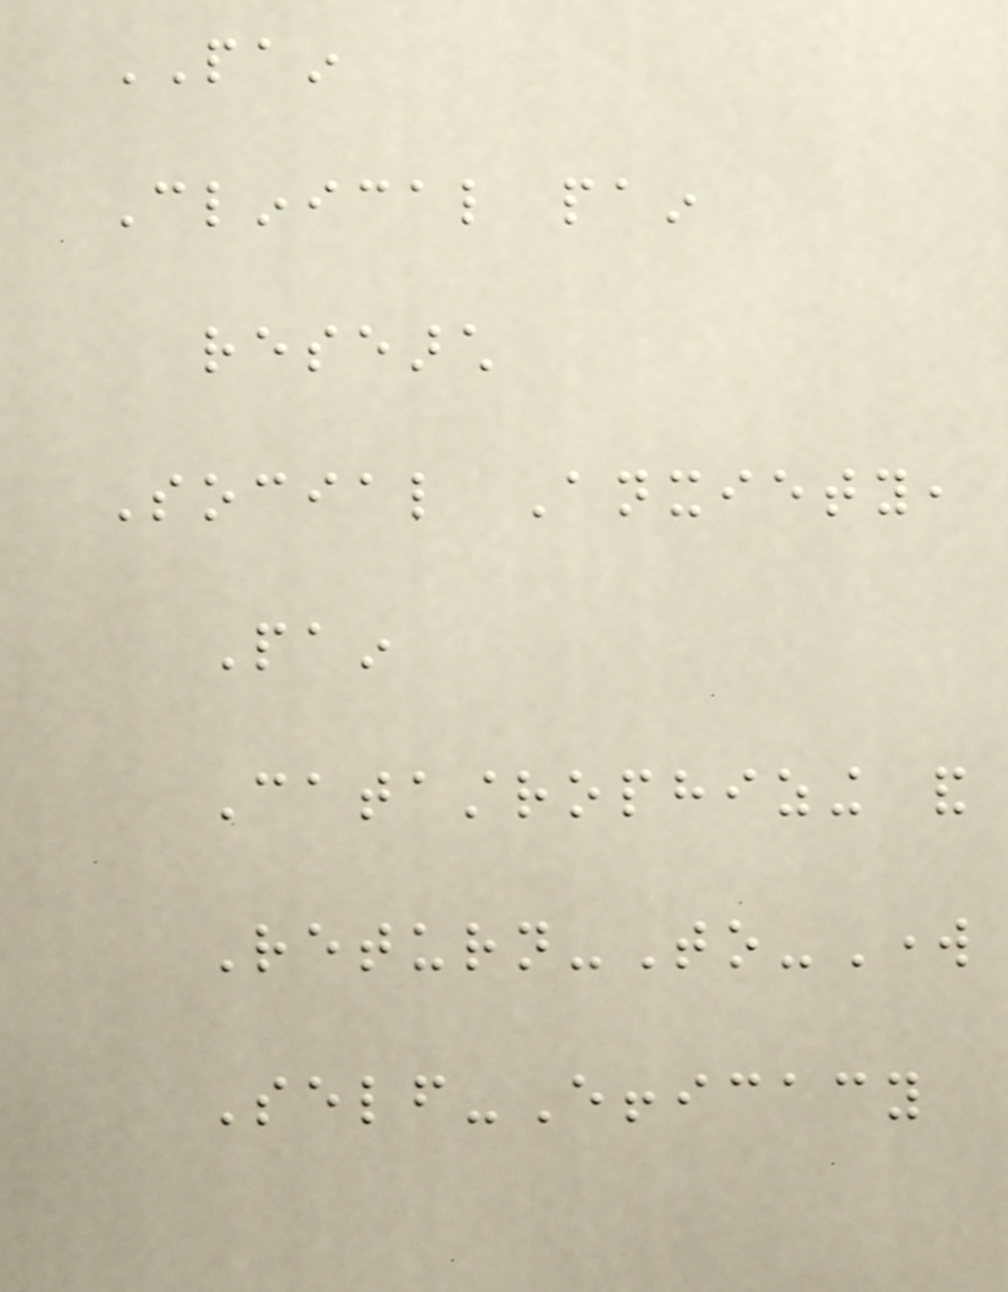PAIN
Clinical pain
research
Social Anxiety,
Pain
Catastrophizing and
Return-To-Work
Self-Efficacy
